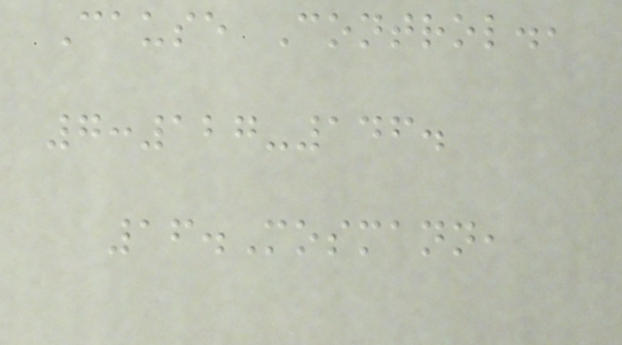Cause Control.,
7:127-146.
16.Mosmann,
